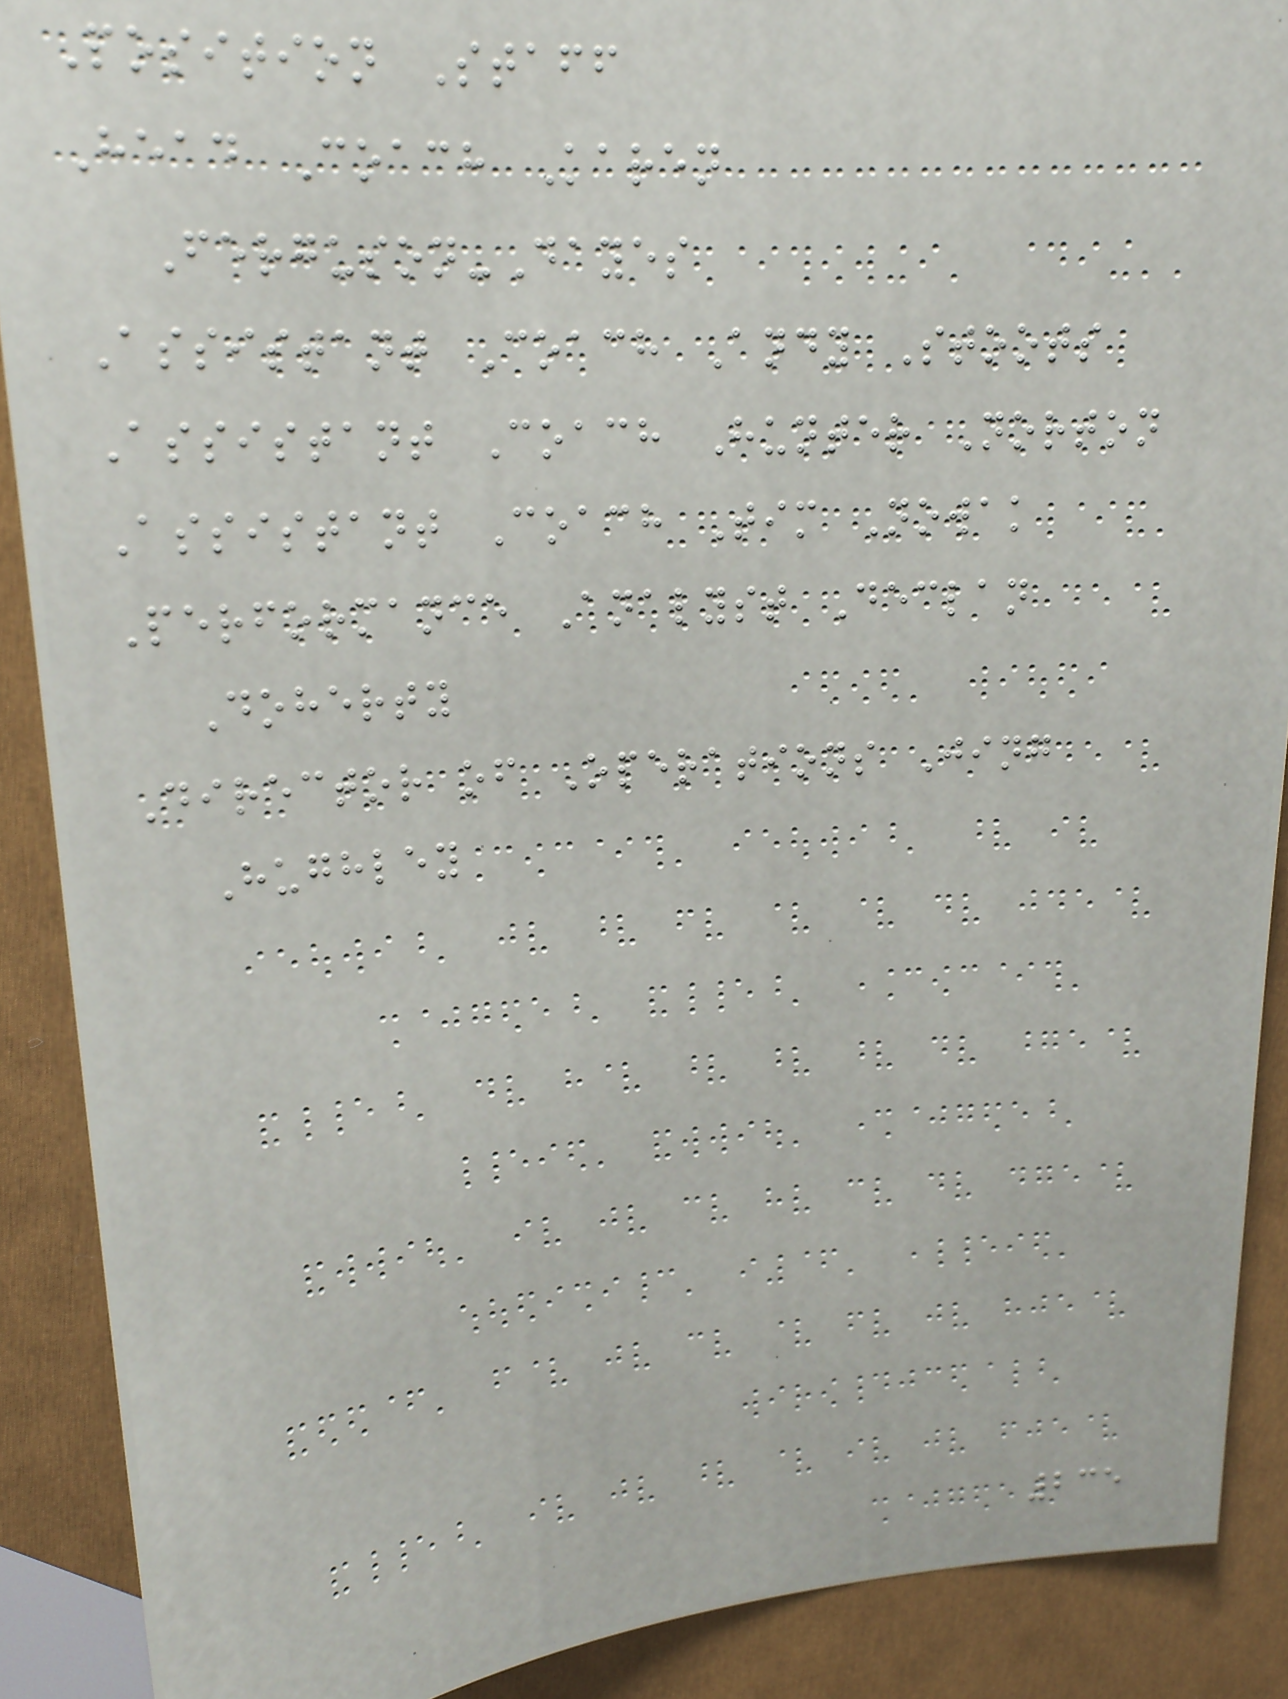Position Staff
Head Coach Karen
Ferguson-Dayes
Assistant Coach Andy Stoots
Assistant Coach Hunter Norton
Assistant Coach Tim Nowak
Performance Analyst Declan
Doherty
Director of Operations Jing
Hughley
235
